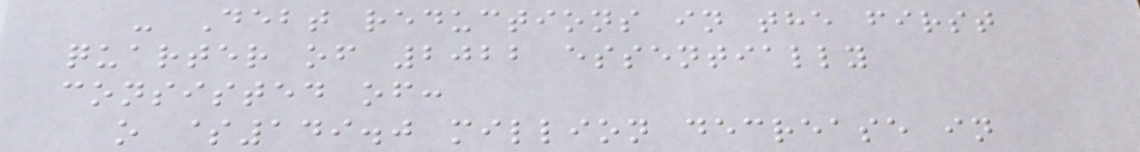- Debt reductions in the first
quarter of 2022 essentially
consisted of:
o $149.0 million decrease in
